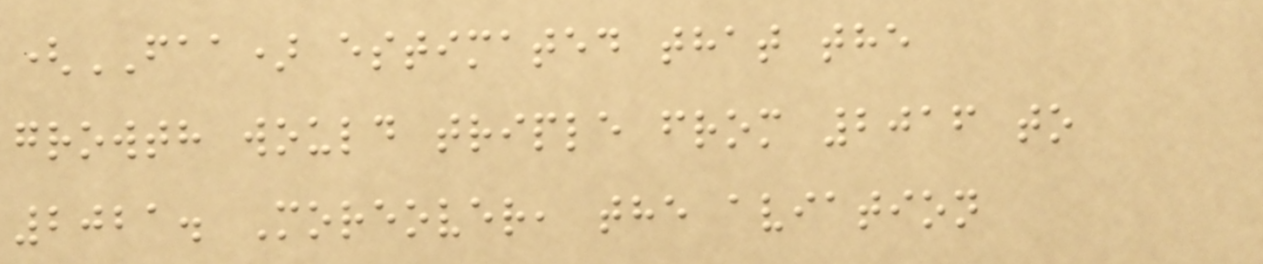(FAA) estimated that the
growth would triple from 2016 to
2021. Moreover, the aviation
